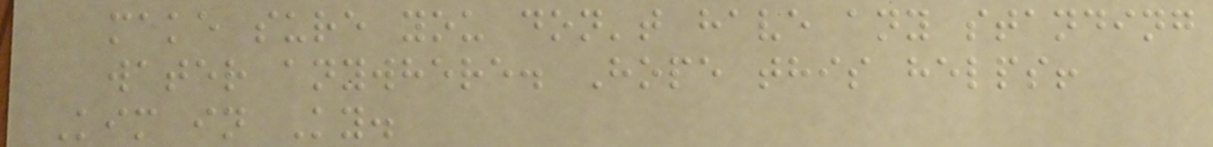make sure you don't have any standing
water anywhere. Hope this helps!
Kim in Ky.
